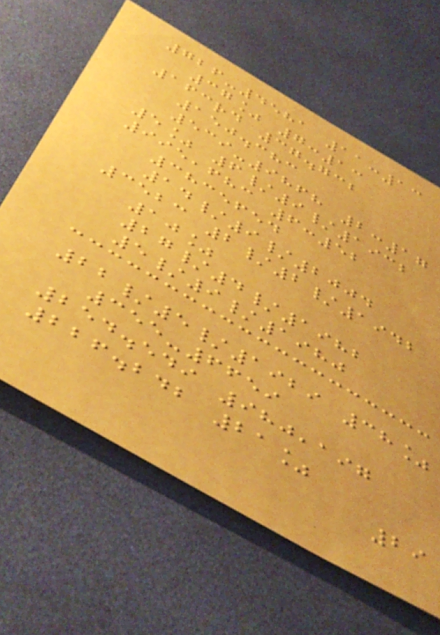726-4581 11:13
37% 7:13
163rd 37.732
150.383
539-9868 2:17
5% 6/9/1932
995,683 6:52
3835654
14/9/2004
3523 2/2/1942
10%
27/4/1982
5/9/1980
22/5/1929 38%
355-6659
254.549 980,197
226.242 21%
29
